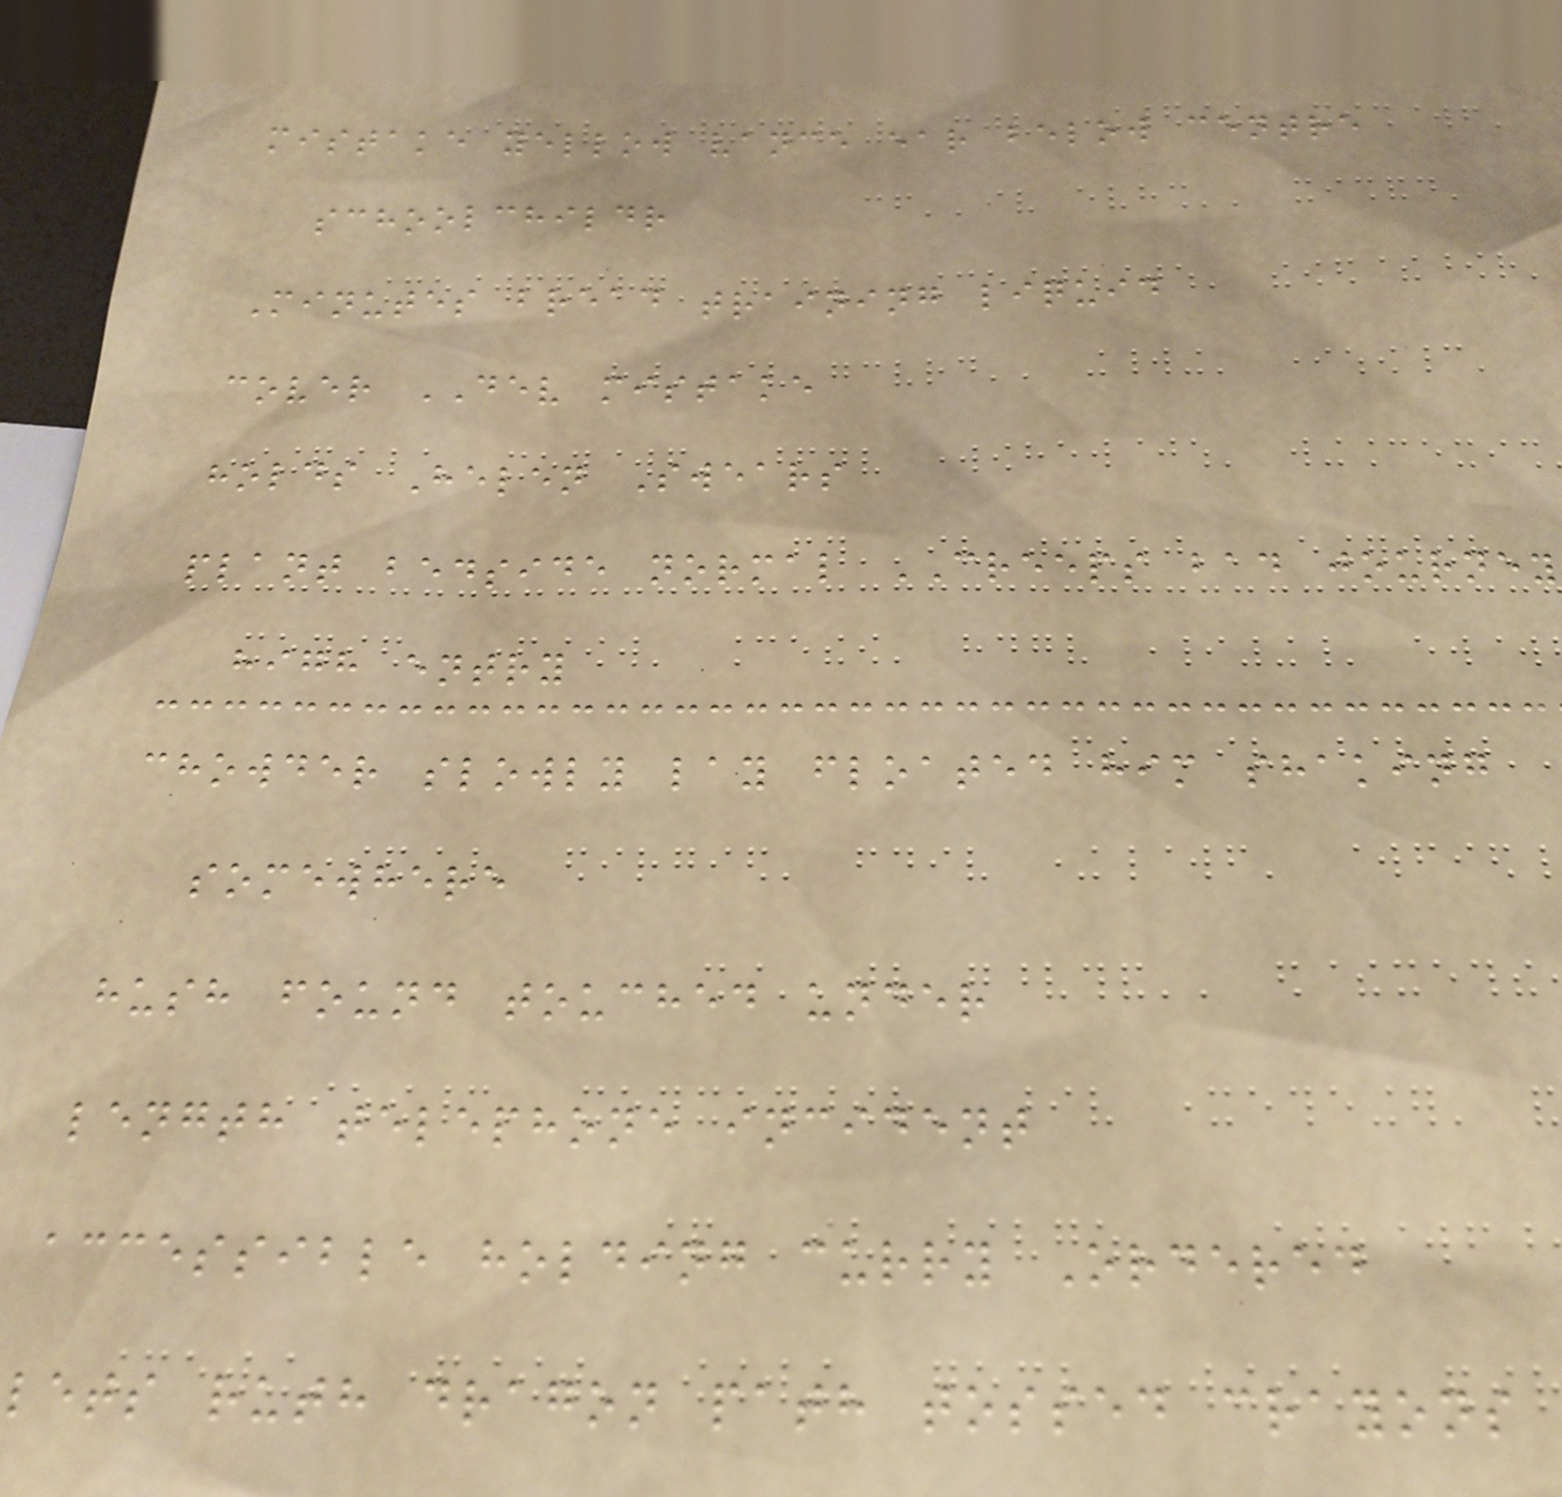mistake yellow vance ear below centre
schoolchildr
Minutes bread training liquid
cover DEV mistake
holds Helen Swears
plant bedside normal CREEPS bad journey
high entry
chowder slowly lay floated him shaking
somewhere
hush found touched under
length telephone incident
accessible holding curry Ordered
lets ruth dragon path tossed crayons
